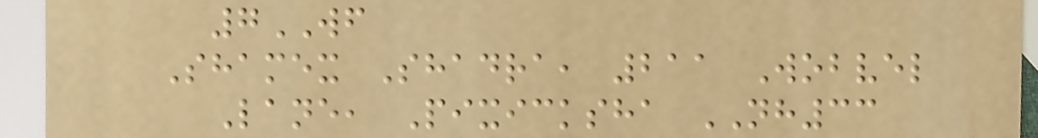7WF
Shamex Shadra, 211 Wobvel
Lane, Pixicksha NH33
